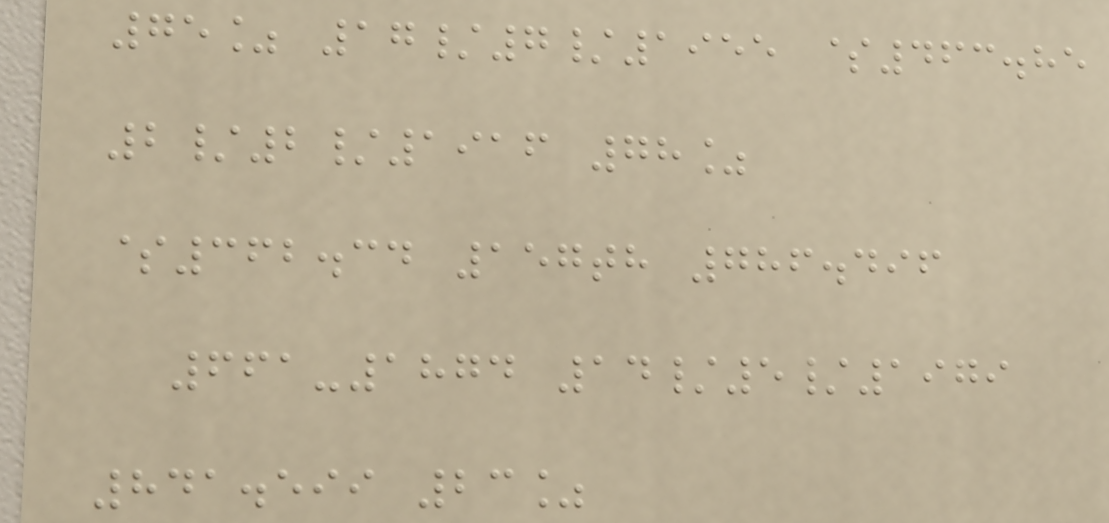75% 17/7/1955 $463.85
2/2/1916 78%
$362.34 157th 786.496
661-1874 14/5/1979
841.599 23%
